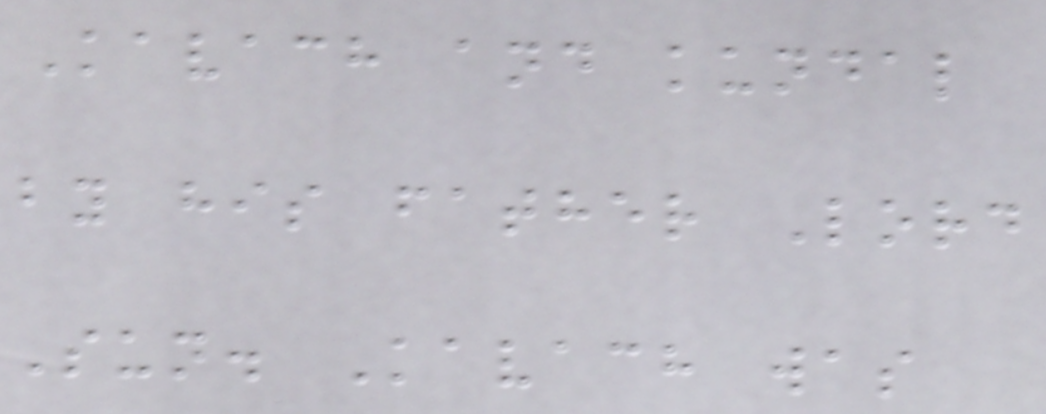Kavach and kundal
by his father Lord
Sun. Kavach was
